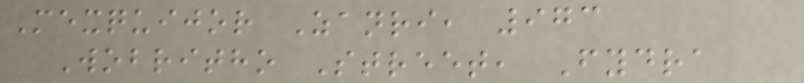Mexquijor Zanri, 973
Wobritho Street, Fydra
